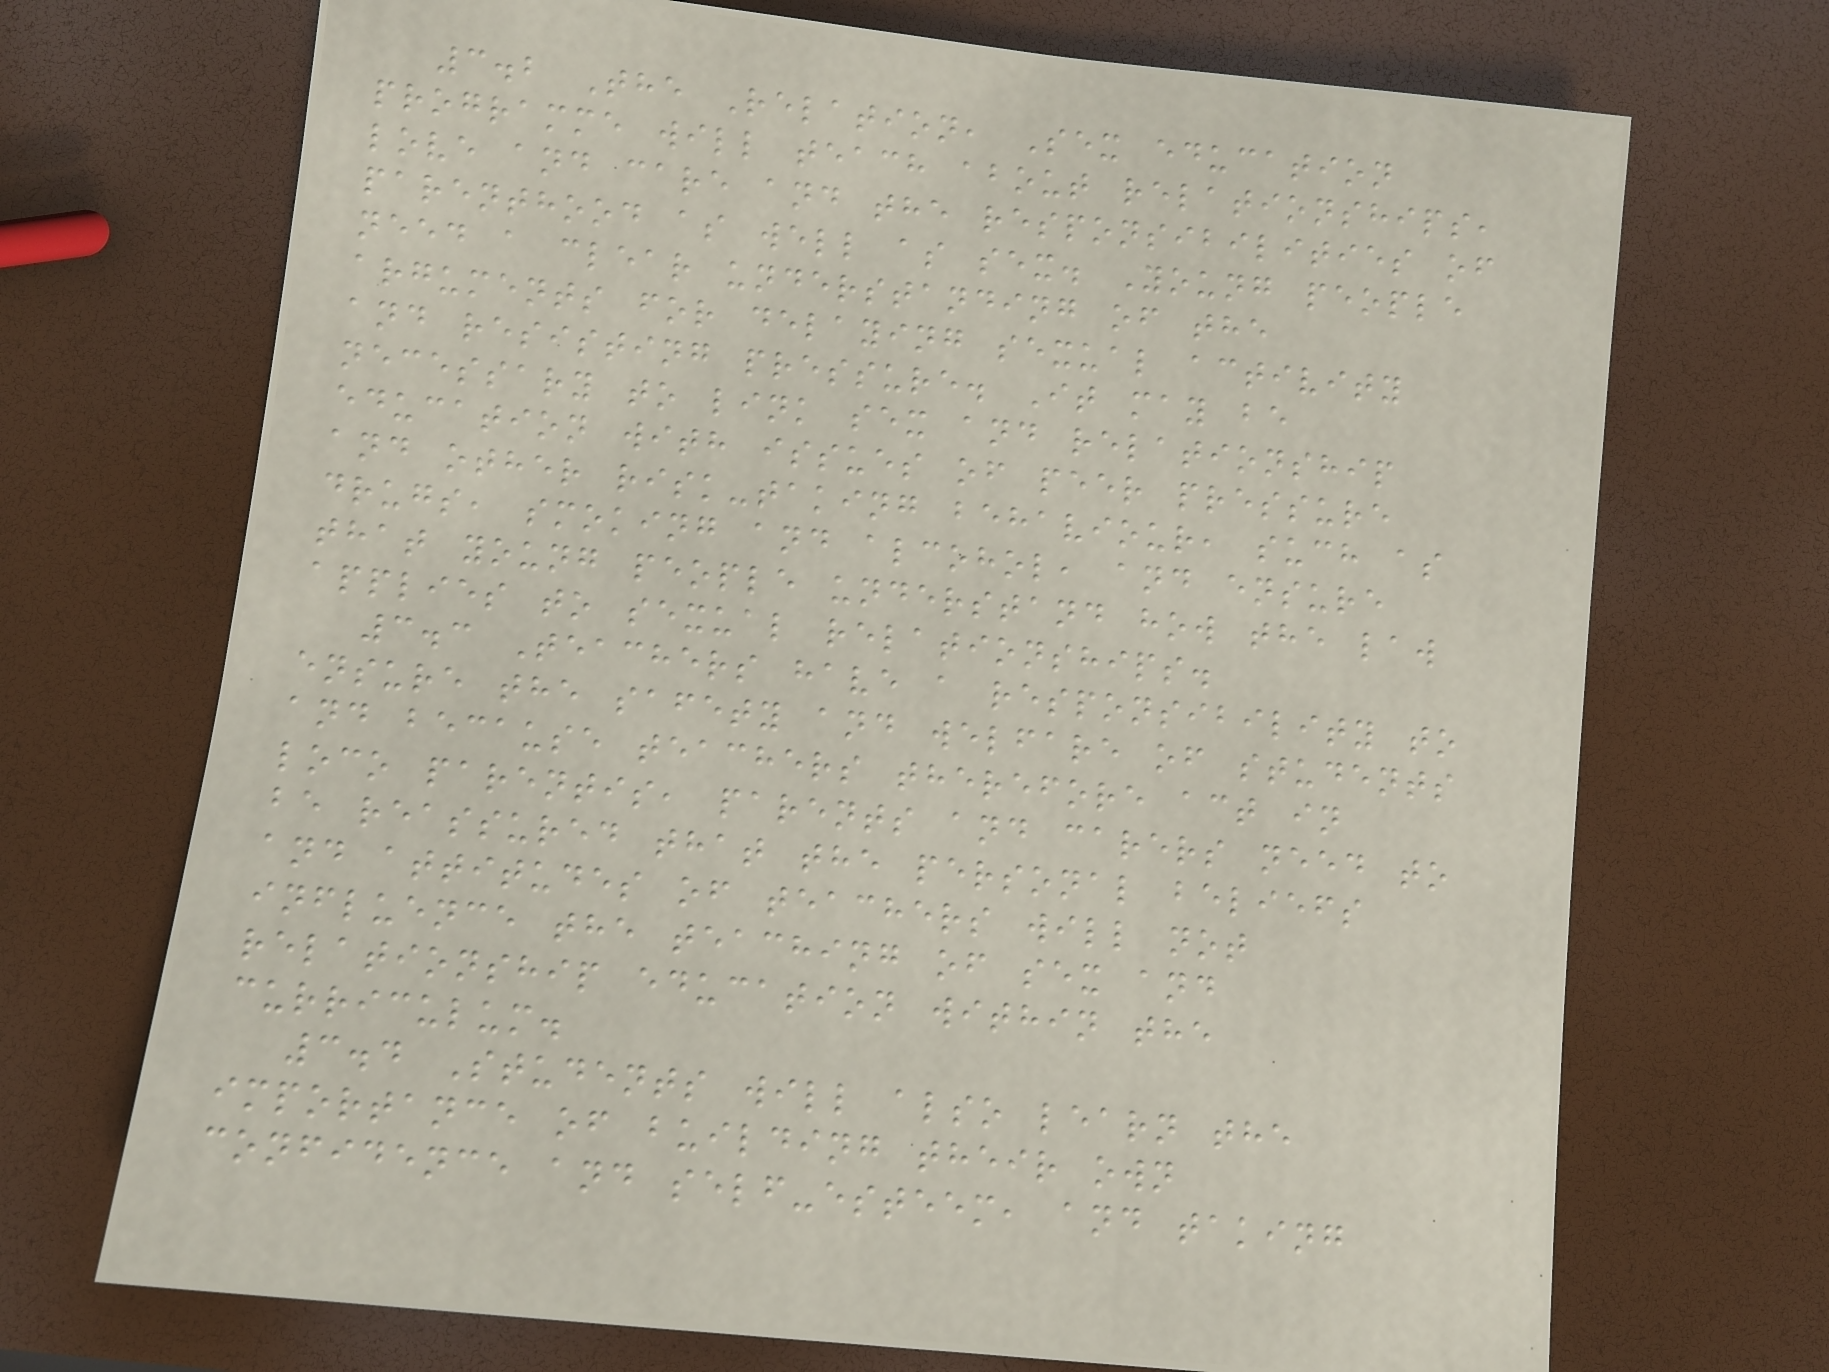3.2 The Relation, Sex education
programme will teach about relationships,
love and care and the responsibilities of
parenthood as well as sex. Young people
need a clear understanding of the
arguments for delaying sexual activity
and resisting pressure. It may be
necessary to link sex and relationship
education with issues of peer pressure
and other risk-taking behaviour, such as
drugs, smoking and alcohol, and ensure
that young people understand how the law
applies to sexual relationships.
3.3 Teachers have a responsibility to
ensure the safety and welfare of students
and because teachers therefore act in
loco parentis, parents and carers need to
be reassured that the personal beliefs
and attitudes of teachers will not
influence the teaching of sex and
relationship education within the
curriculum.
3.4 Students will also learn the
importance of building their own
confidence and self-esteem, and taking
